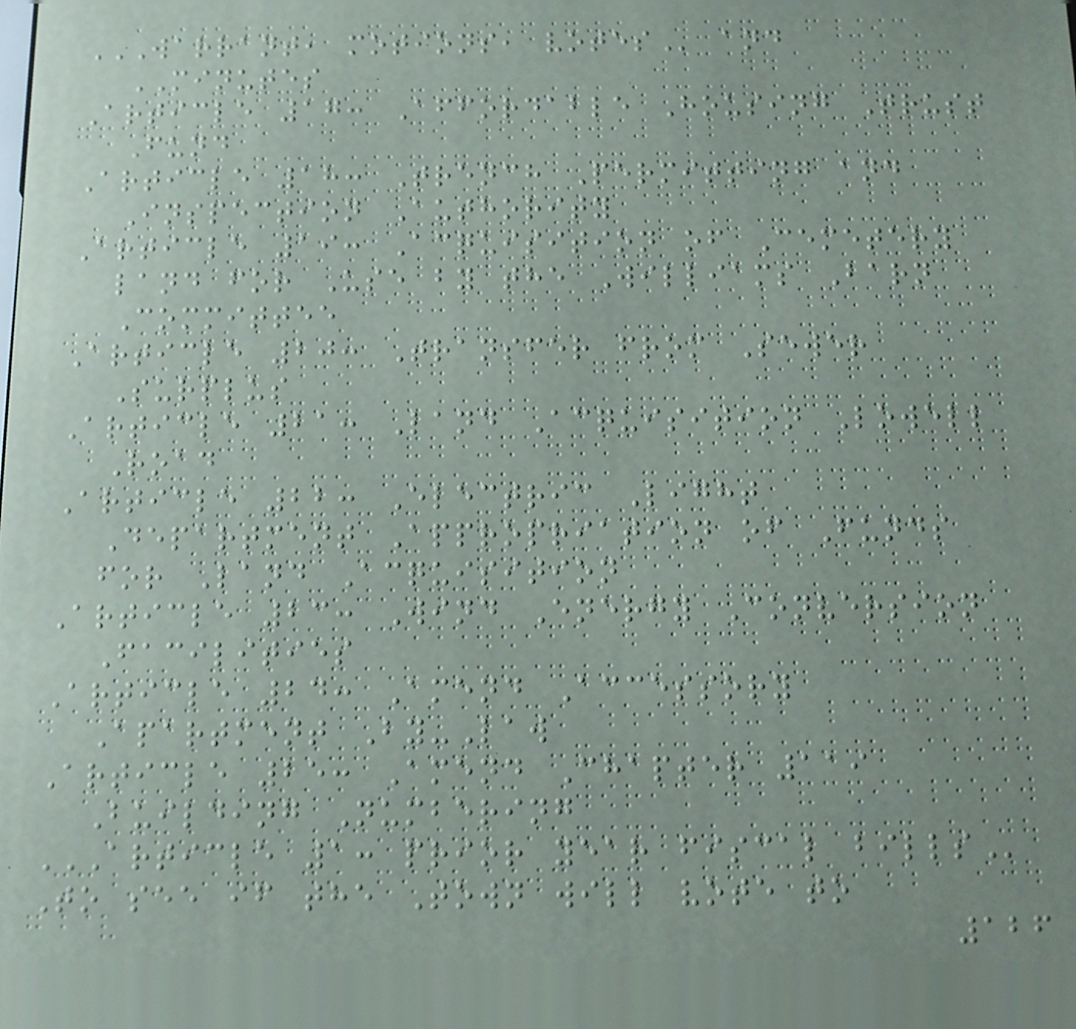WARRANT, MOTIONS, VOTES and
MINUTES
Article 17: Affordable Housing Trust
Fund
Article 18: Trench Permitting and
Inspection Authority
Article 19: Acquisition of Cemetery
land for Use by the Williams Barn
Committee
Article 20: Transfer from Sewer
Surplus
Article 21: Land Acquisition Lowell
Road
Article 22: Electric Light
Department Appropriation of Funds
for Land Acquisition
Article 23: Wind Energy Conversion
Facilities
Article 24: Amend Accessory
Apartment By-Law
Article 25: Amend Chapter 119
Building Numbering
ARTICLE 1: PRIOR YEAR FISCAL BILLS
To see if the Town will vote to
126
